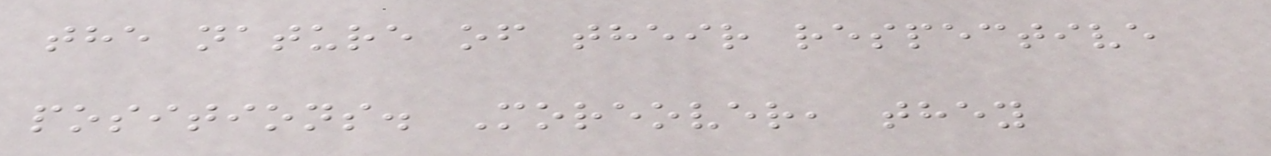the nature of their respective
positions. Moreover, they
